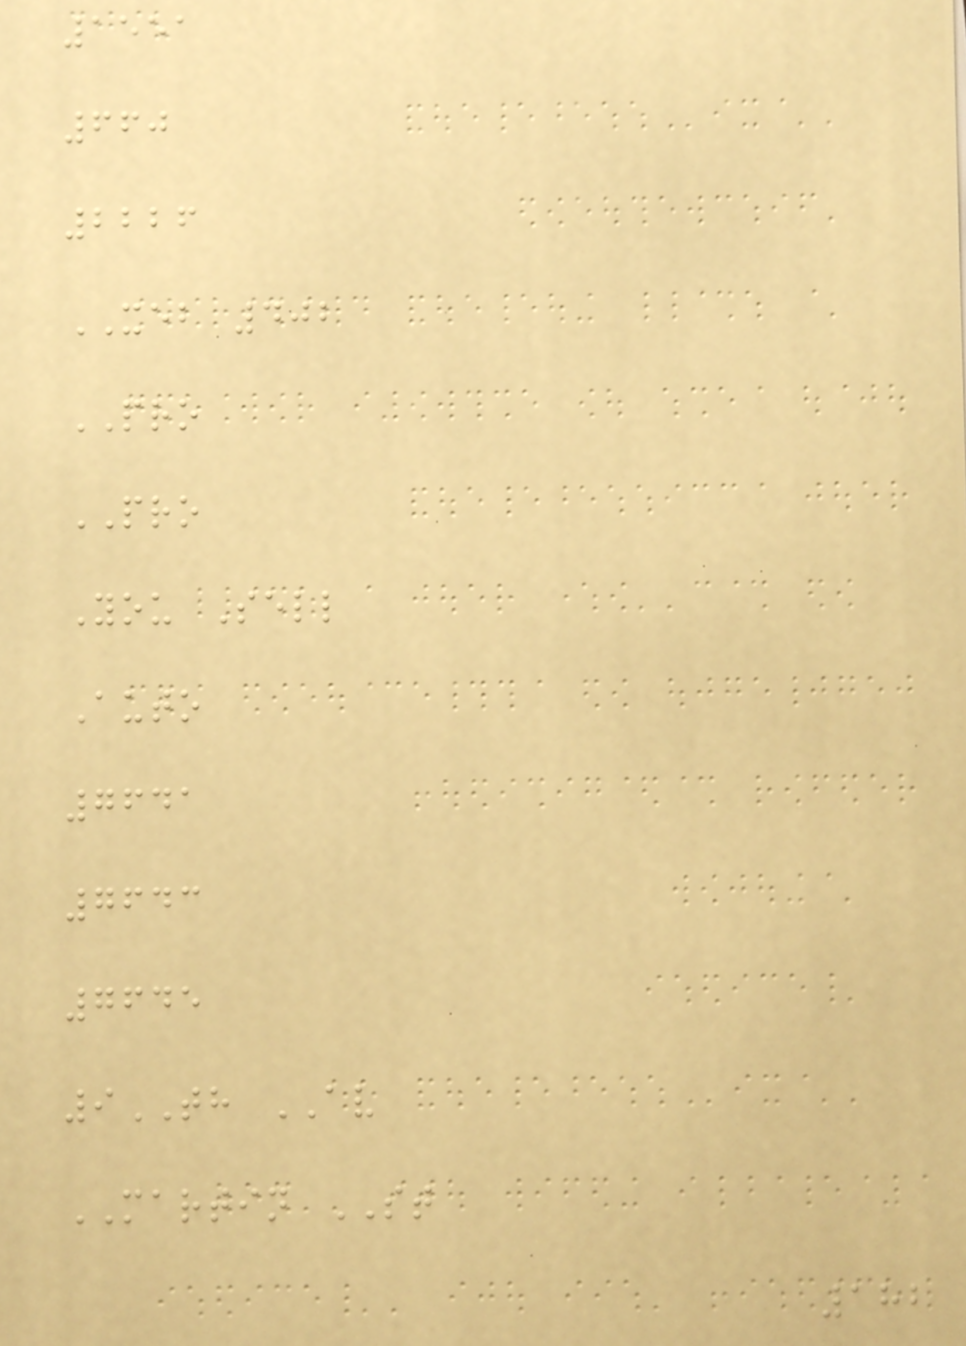1551
660
2226
XEB 402
PRO
PRO
You Sell
Auto
7641
7643
7645
9TH AV
MARTIN ST
182
